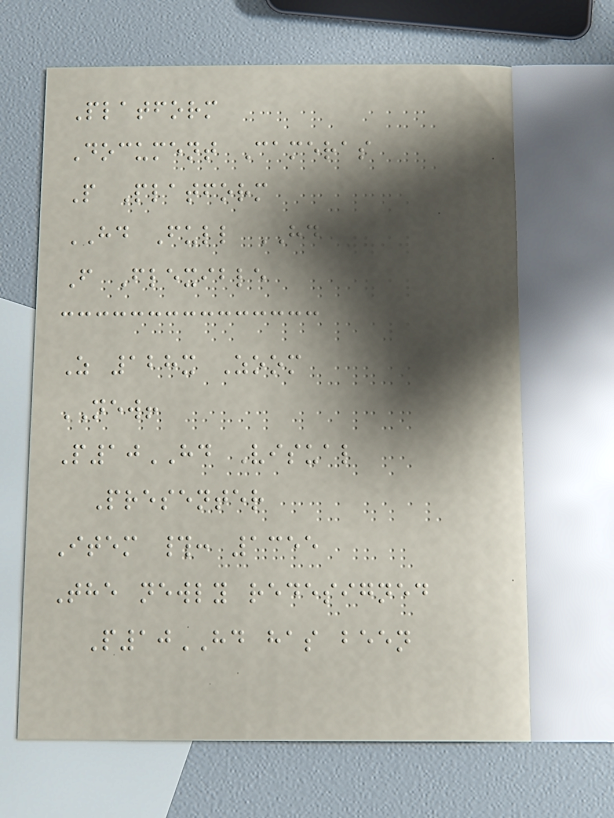Platform
Document Cameras
P Platform
HD Full HD
F Flexible
Z 128x Zoom
NEW!
P10HD Visual
Presenter
Item #: 1355
The newly redesigned
P10HD has been
